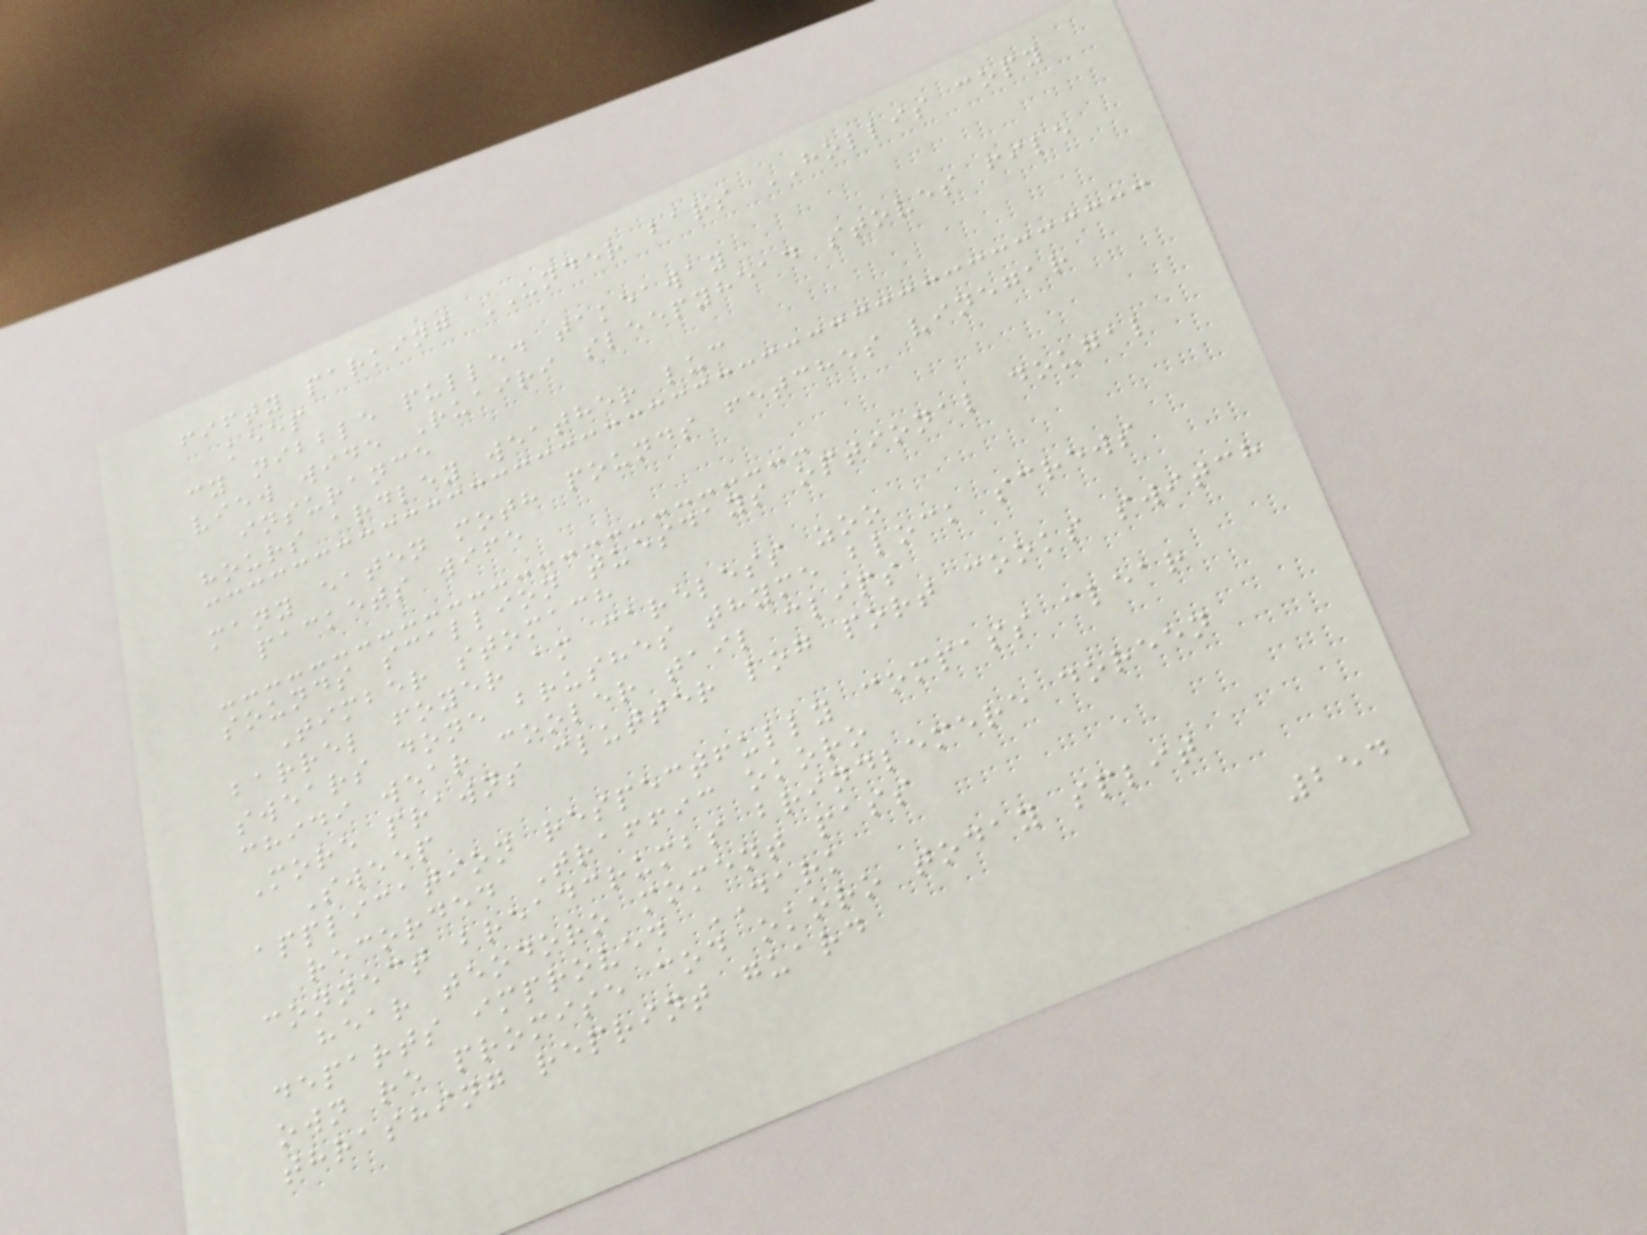fifty parking UNDER bars HOLLIS copy
keep
cy nibble pulled takeaway
view wide Ruairi sleepyhead stoves file
insurance
hours ardley weather luc
many eaten moth pounds fetches vinegar
packets wife
sounds scallion tuesdays optional dougal
Timber stomach
barrel foyer am careless zoo
swears done brushes thyme block screws
chidi wear cooler tail clips
More prawns clutter log port cooks switch
Sweep
application respectfully compass clear
recorded Traffic okoro
connect breadcrumbs brindlemere doreen
hear teodoro moment pass
departs improved DARK
own re promise cod okoro today split
thrashing reprint guard
254
